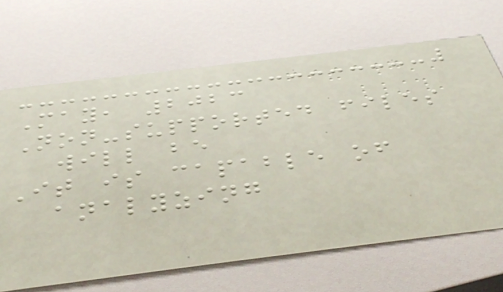May, 2023
Non-supported files
will be
It is capable of
analyzing
